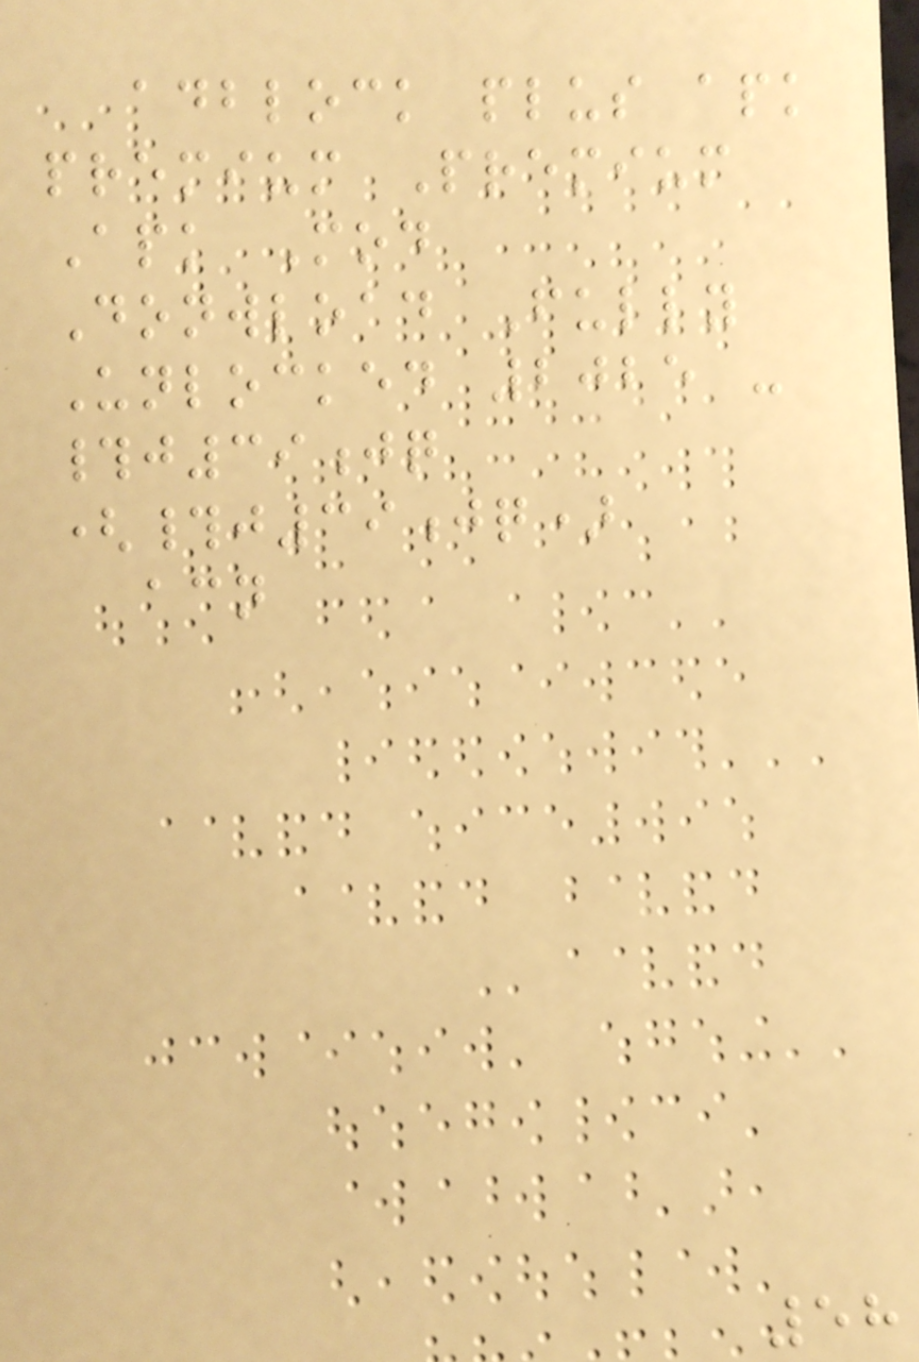adblock plus apk
premium Premium
Apk Mod
Donwload Fully
Unlocked 2025 -
#j39jq
(#j39jq)
acn
58
